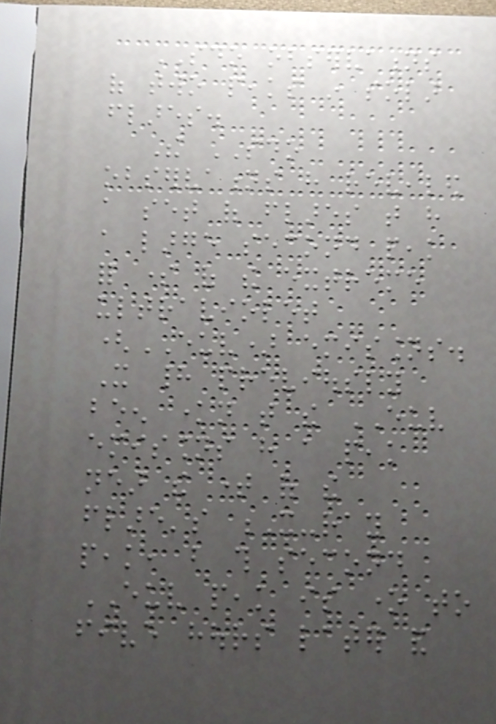SDO observations
of two peaks in solar
flares.
The SDO
observations have revealed
a set of flares that have
a large second peak
for some of the extreme
ultraviolet
(EUV) emissions.
It had previously
been known that the EUV
emissions have a peak
near the time of the
flare's X-ray
peak, but this second
EUV peak is one to
five hours later and
